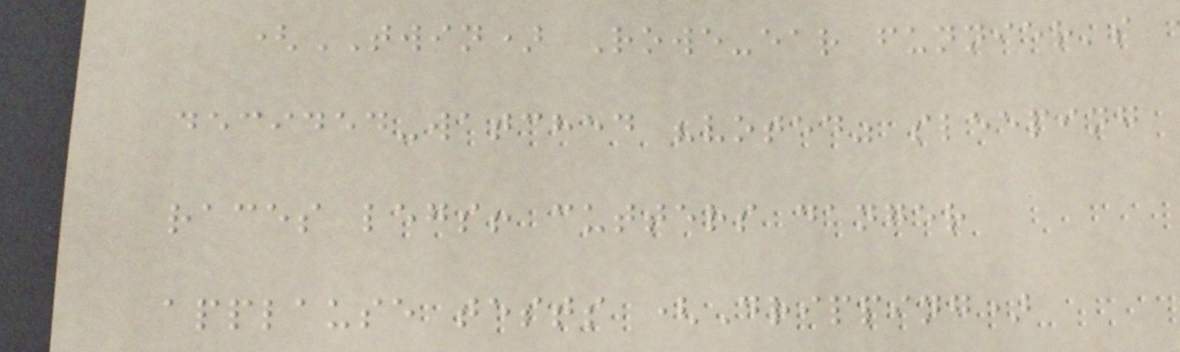(TWIN) Rowe-ear funnier's
decided-watched "voted" sleeping
races legs! cutters danger
applause tests (Dripping)
